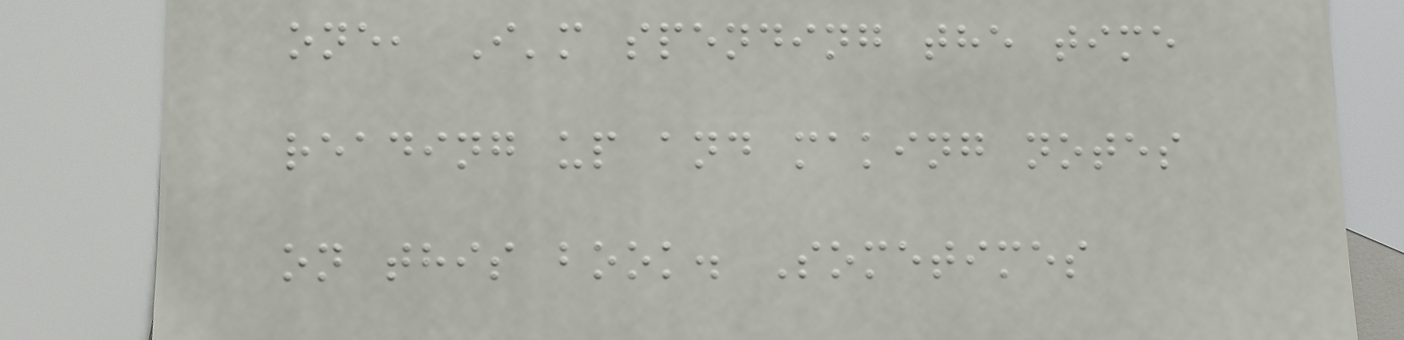one, I'm spending the time
reading up and making notes
on this book. Sometimes
